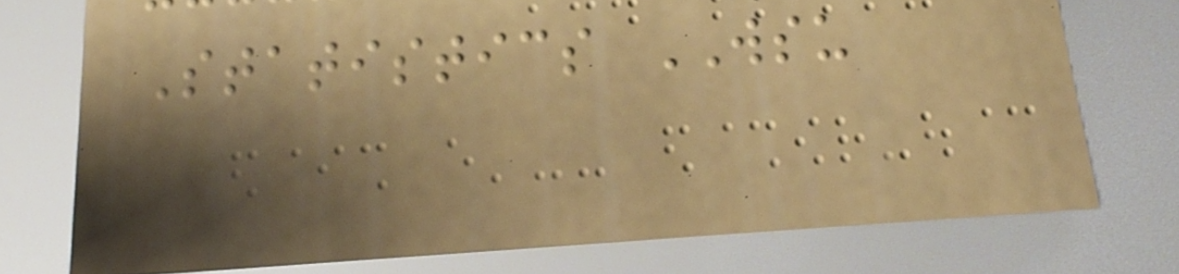Statistics WSU
